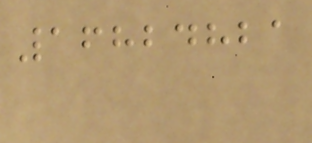16824821
